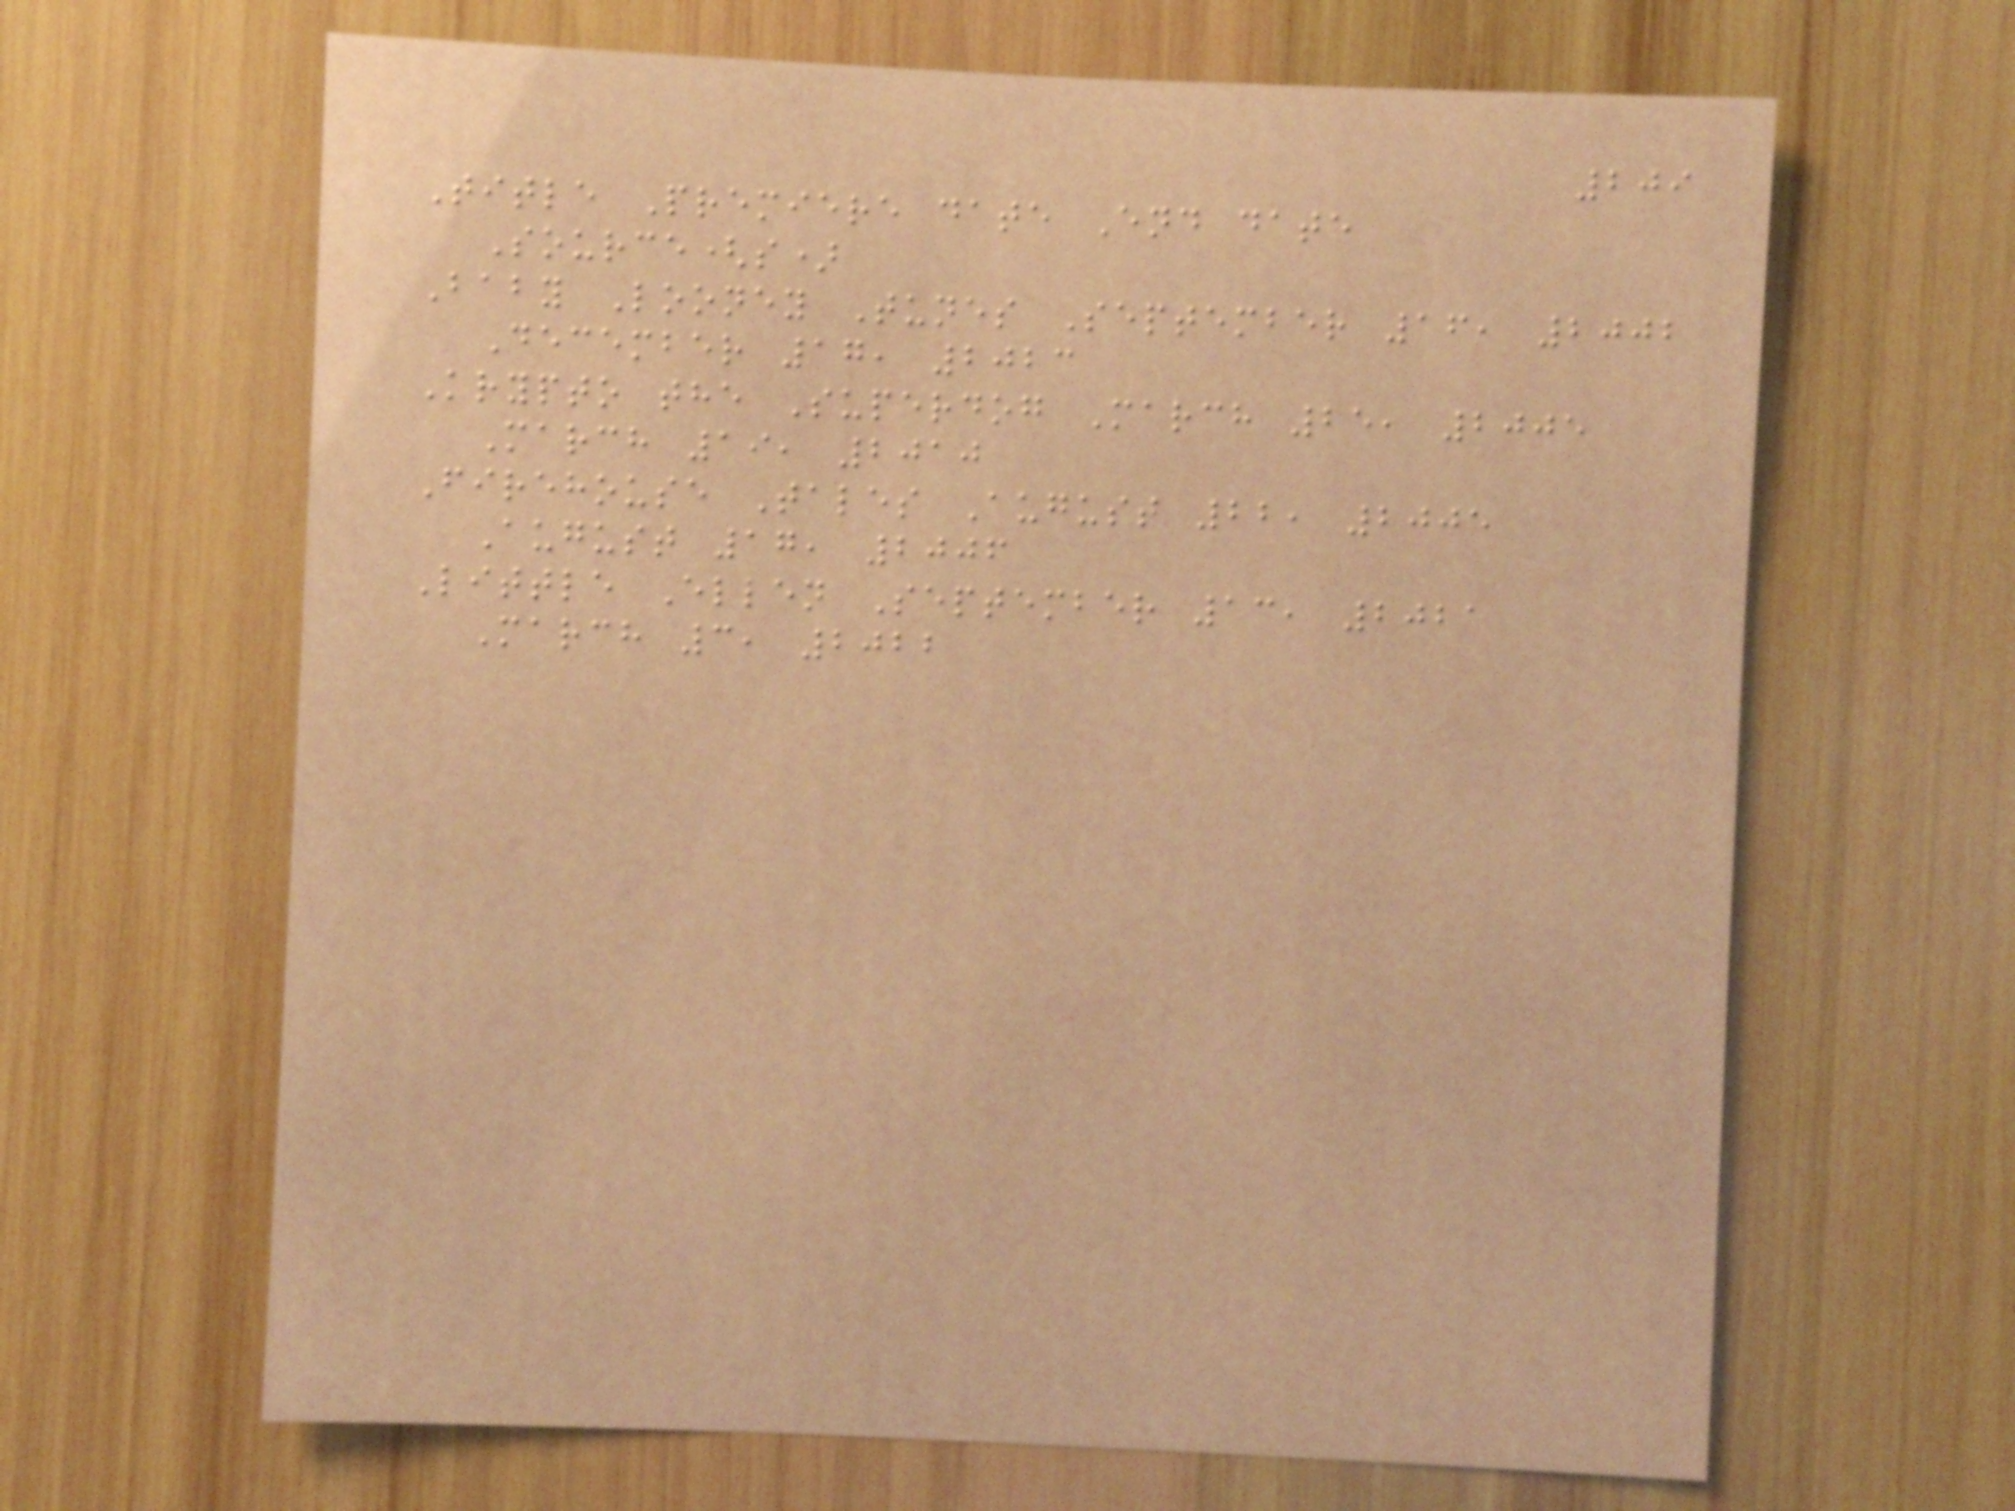209
Title Premiere date End date
Source(s)
Baby Looney Tunes September 16, 2002
December 17, 2023
Krypto the Superdog March 25, 2005
March 19, 2010
Firehouse Tales August 22, 2005
August 17, 2006
Little Ellen September 13, 2021
March 3, 2022
